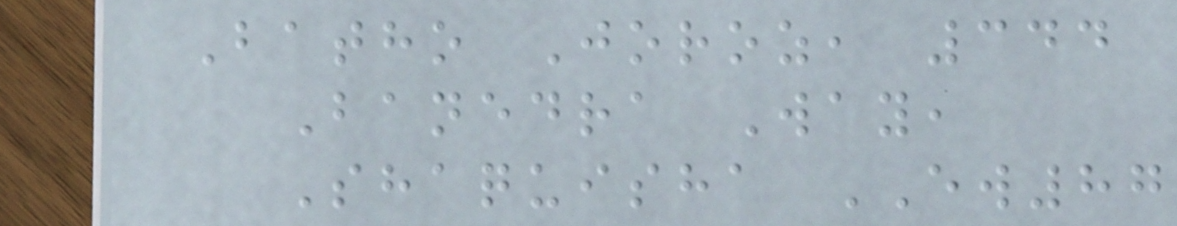Batho Joroz, 344
Banedra Way,
Shaquisha EW87
